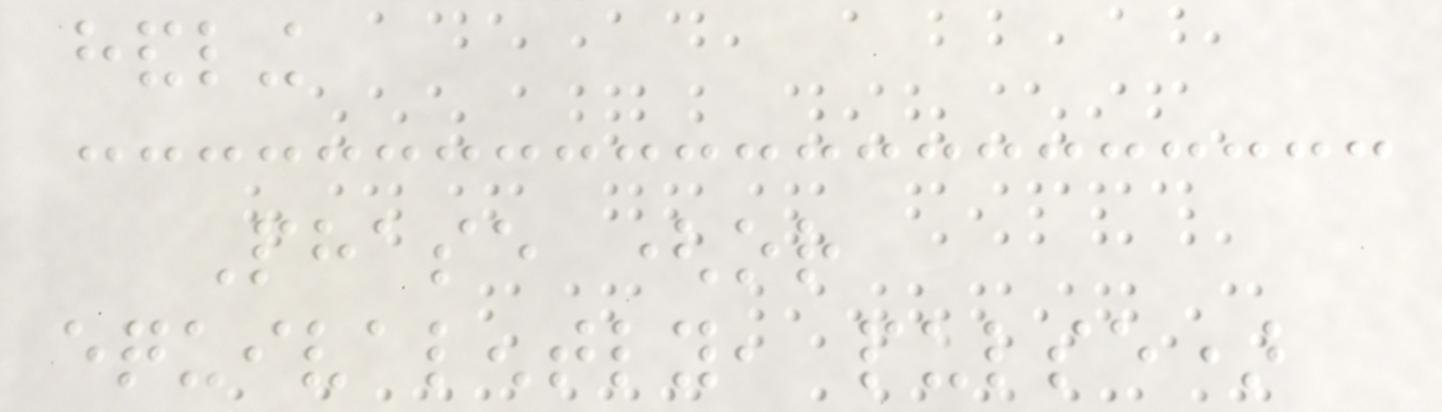handling
Phase (or
equivalently, pulse)
